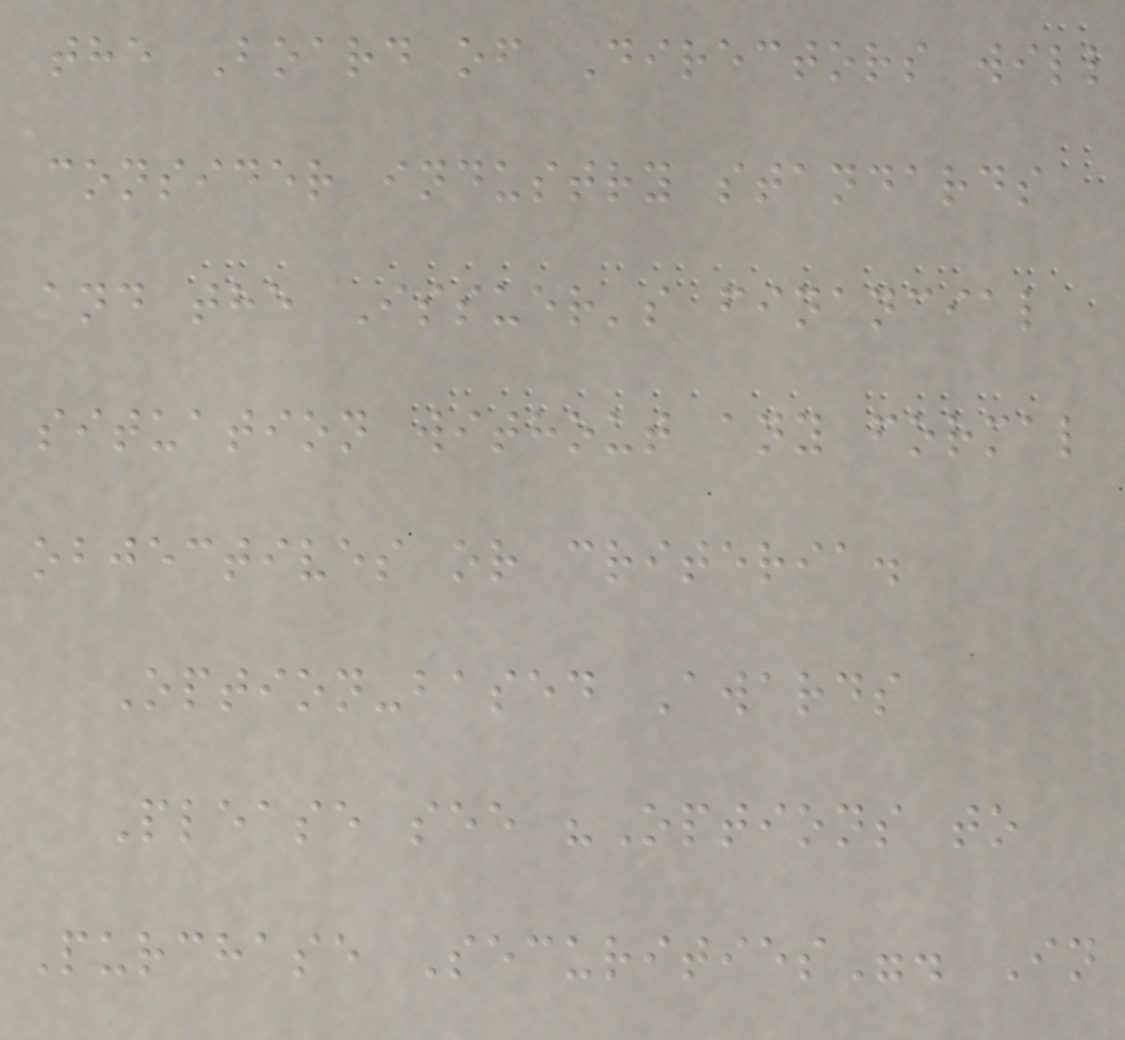the Board of Directors will
consider industry standards
and the Issuer's financial
situation without any formal
objectives or criteria.
Option-based Awards
Please see "Options to
Purchase Securities". In
